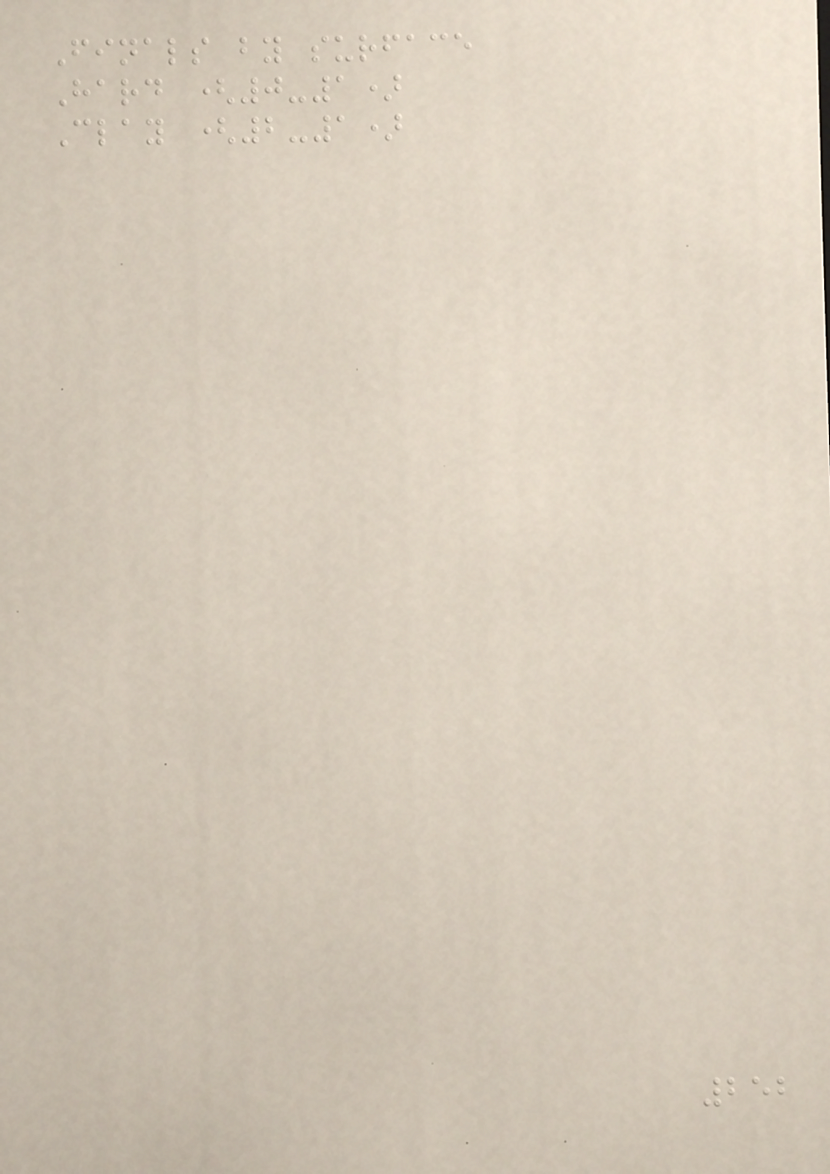Finals by surface
Hard (0-1)
Clay (2-1)
252
